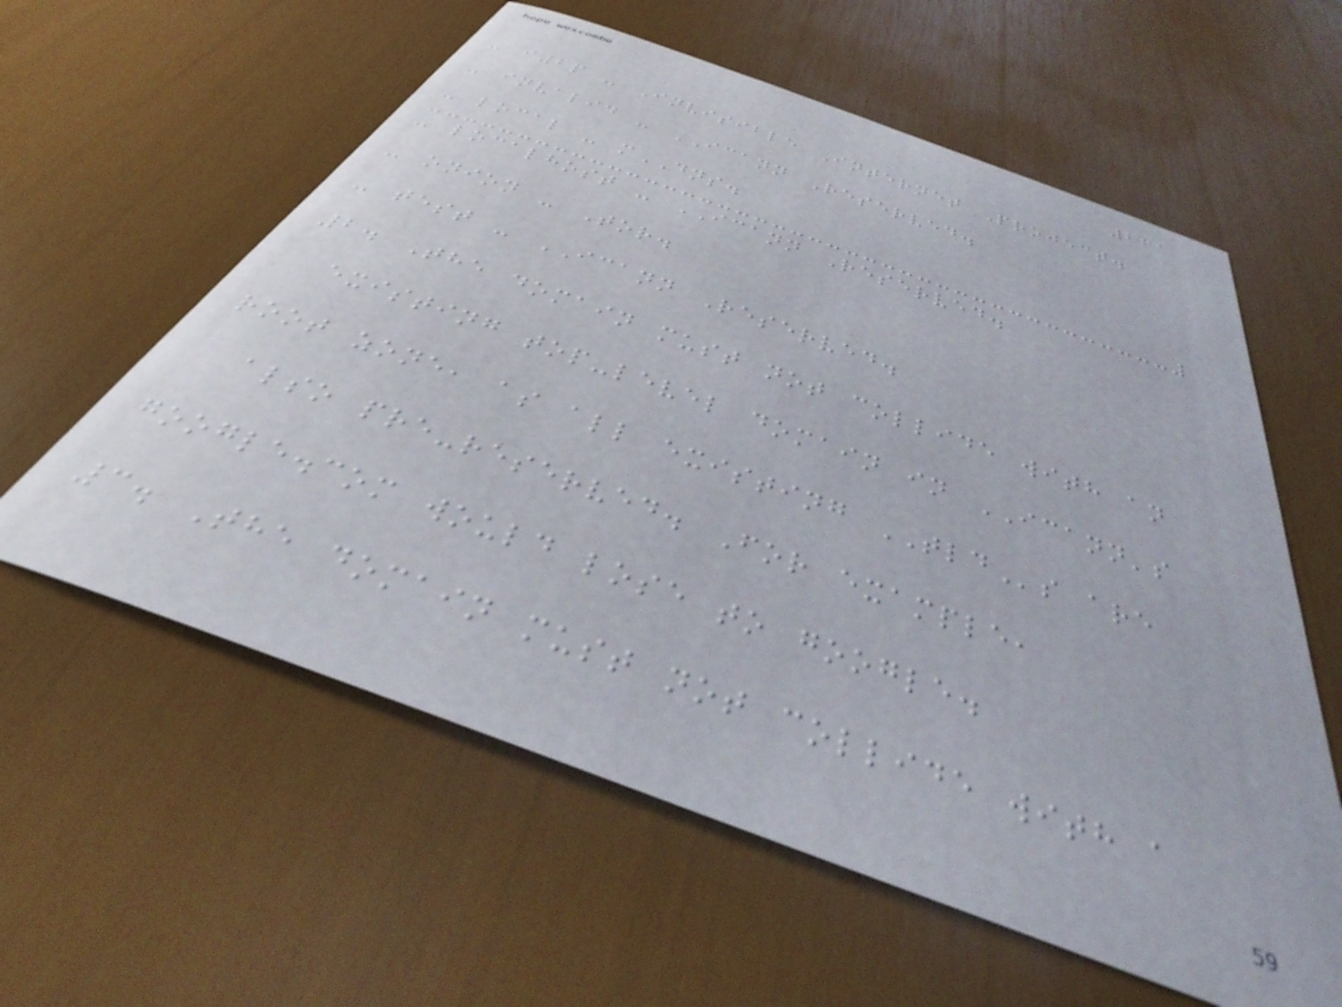261
- i2p - Invisible Internet Project.
- invalid - ICANN Reserved.
- local - mDNS.
- localhost - ICANN Reserved.
- onion - Tor.
- test - ICANN Reserved.
2. The domain must not collide with an
existing top-level domain in ICANN's
root zone, as all existing TLDs are
also pre-reserved. For example,
google.com would lose to google.
3. The domain must not collide with a
